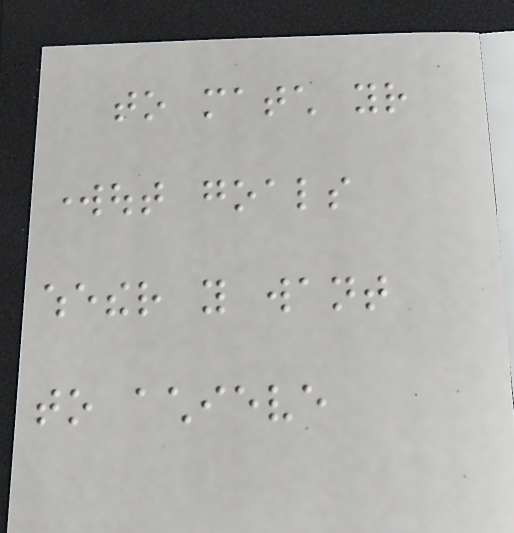to match your
workout goals
whether you want
to achieve
